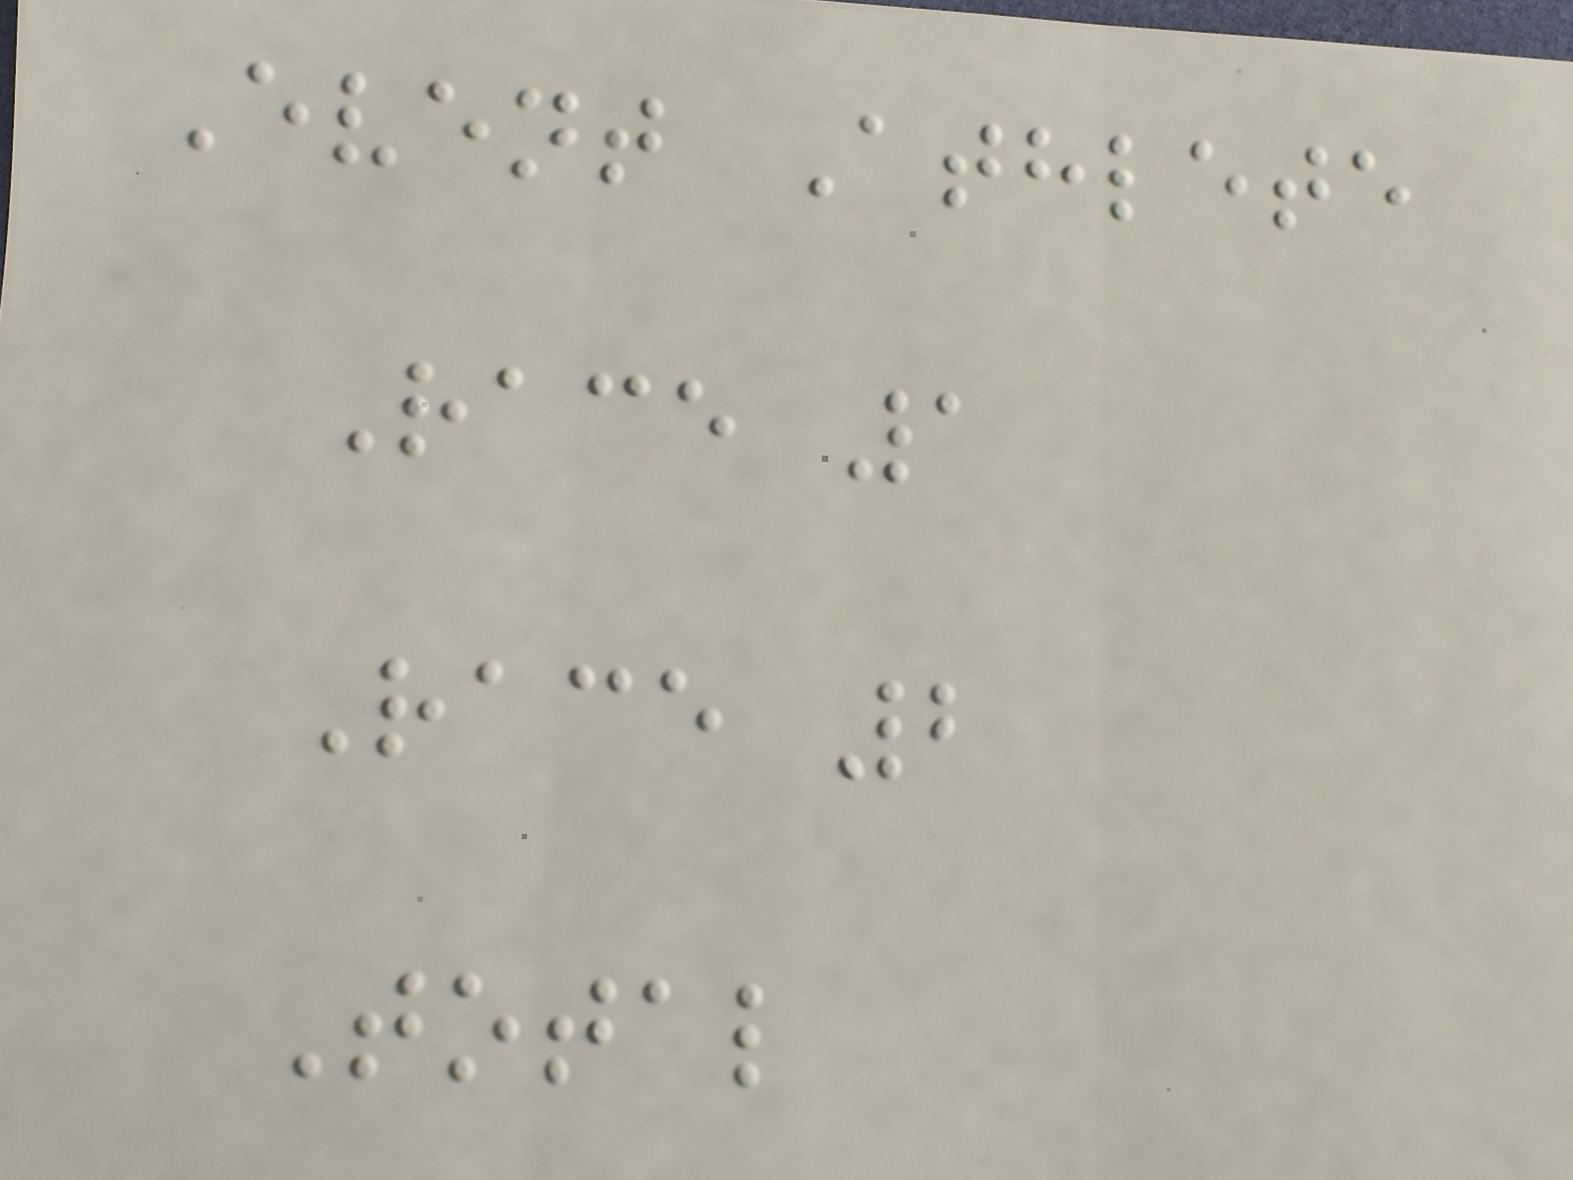Event Athlete
Race 1
Race 2
Total
